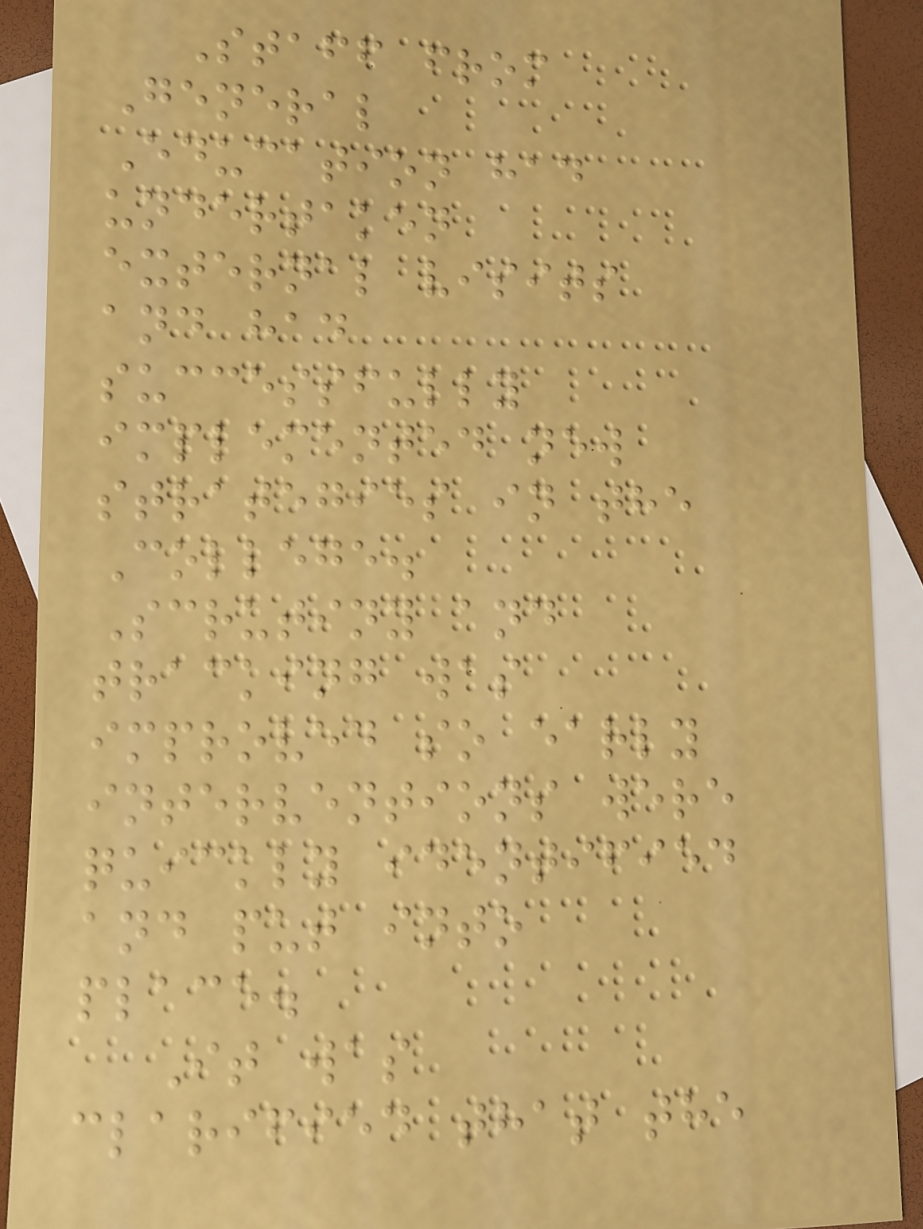Staff from
General
Education had
undertaken
external visits
and had
successfully
implemented new
strategies in the
College.
Scrutiny and
tracking was
improved so early
interventions were
quickly identified
and put into
place.
It was
clarified that the
